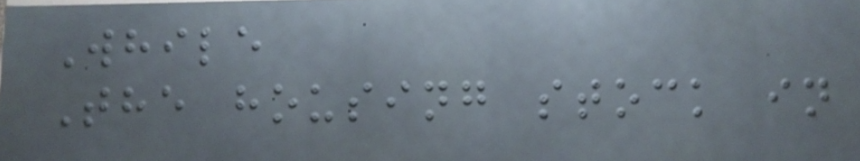While
The housing stock in
